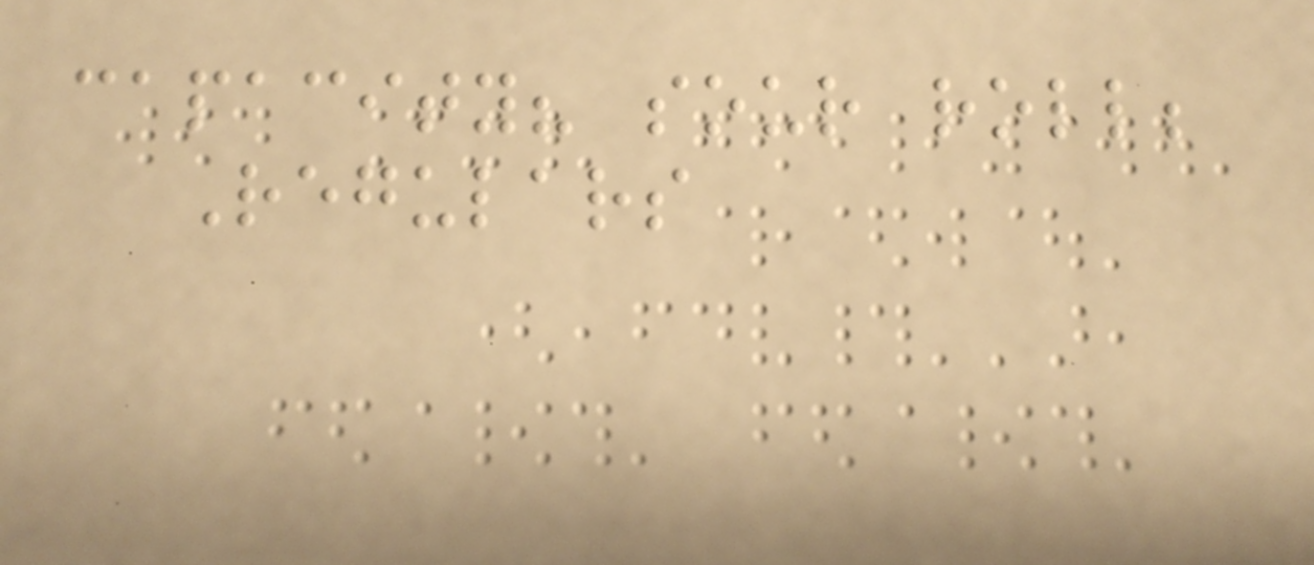capacity? sour roll;
Regulars
